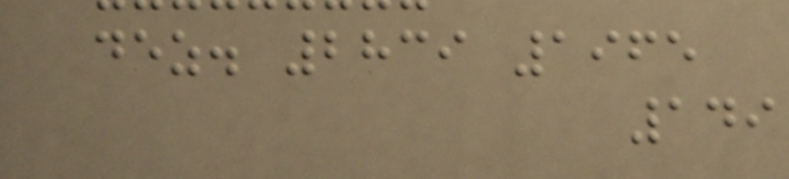dez. 2839 1965
149
